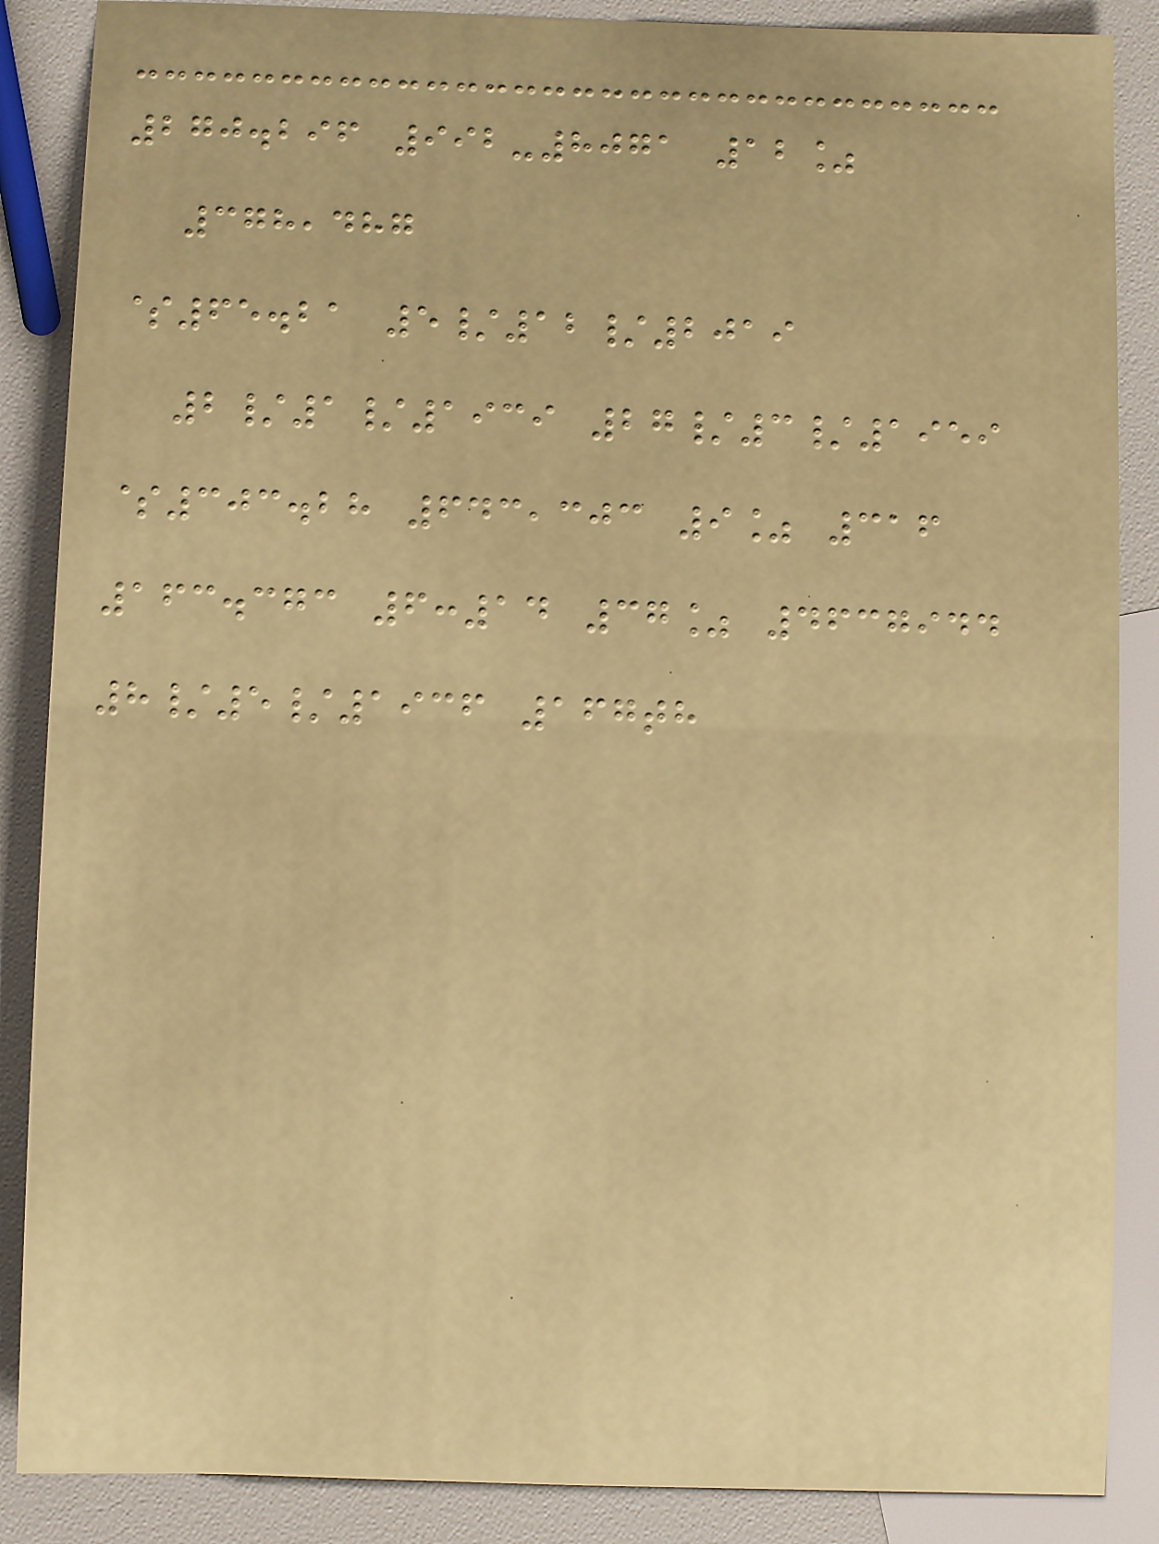270.296 992-8071 12%
378,487
$65.21 5/12/2019
2/1/1939 27/3/1959
$303.28 643,303 9% 316
163.373 6:14 37% 4637944
8/5/1936 167th
